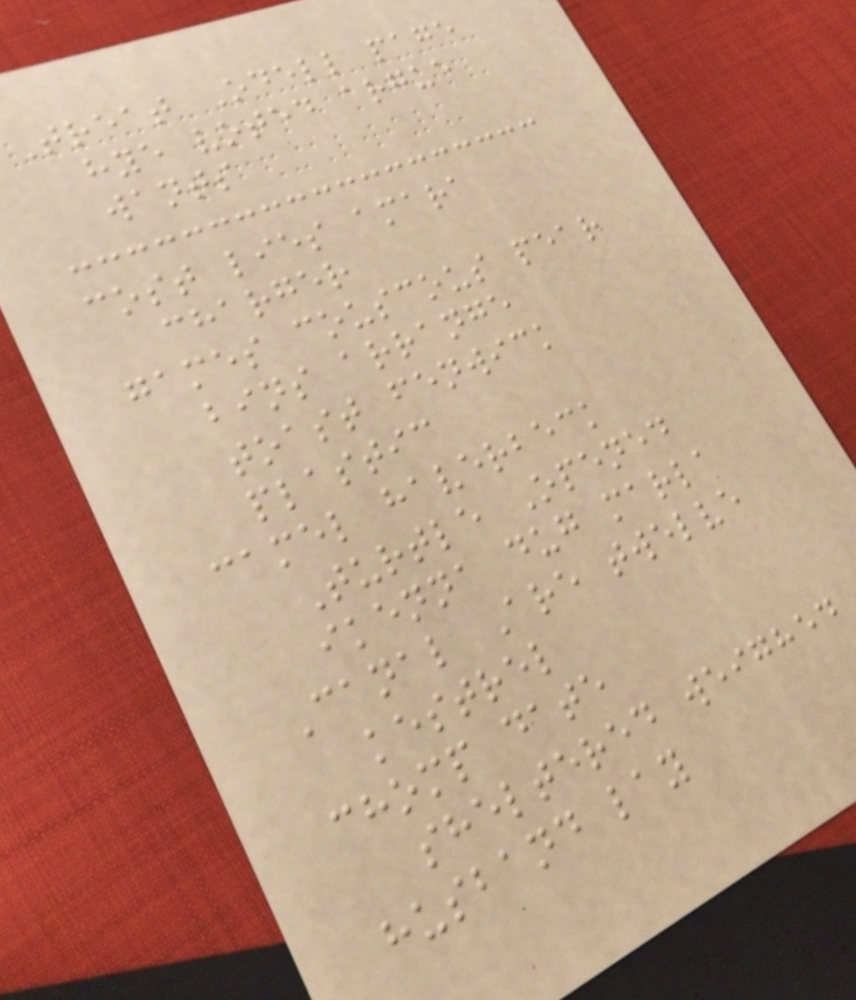Treat Odell page
hye voted argue
wants
cost lies amara
charger
games couscous pear
bins arrange
toast fenwick
plastic
camel haverbeck
Turtle Opened
ikenna dug marla
Canal Are twelve
kestrel
chomp date
sheltered weighed
husband lay
